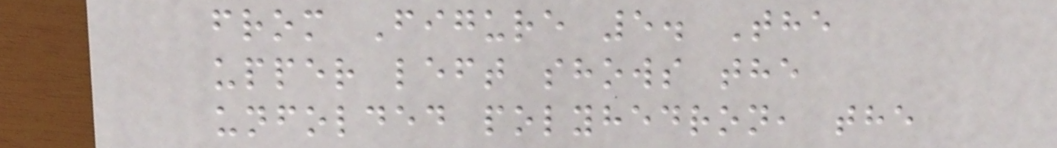from Figure 5. The
upper left shows the
unfolded polyhedron, the
